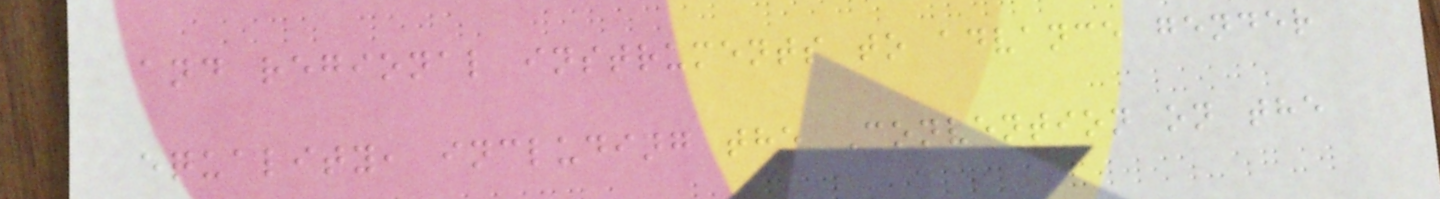and regional instruments to advance gender
equality, including the Convention on the
